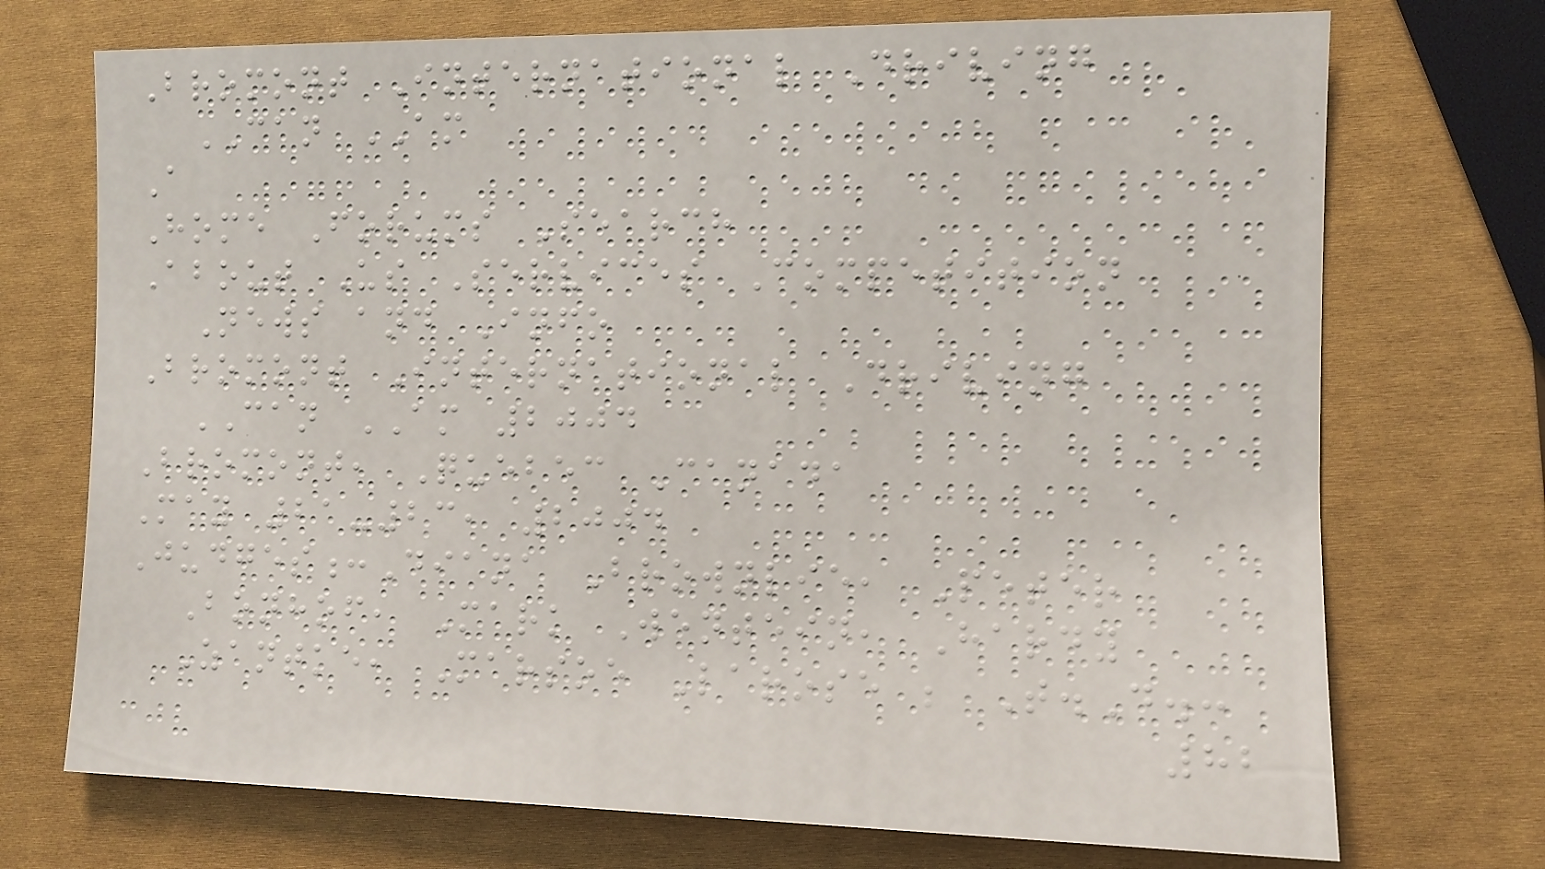Bromont International Driving
CAN AM
A
Home Forums Search
About Us Services Competition
News and Info
Bromont International Driving
CAN AM 2004
Bromont, Quebec Canada
May 21-23, 2004
Judges:Diana Brownlie, Peter
Bonhof, Mark Wentein, Hardy
Zantke, Marsoe Larose ; T.D.:
82
